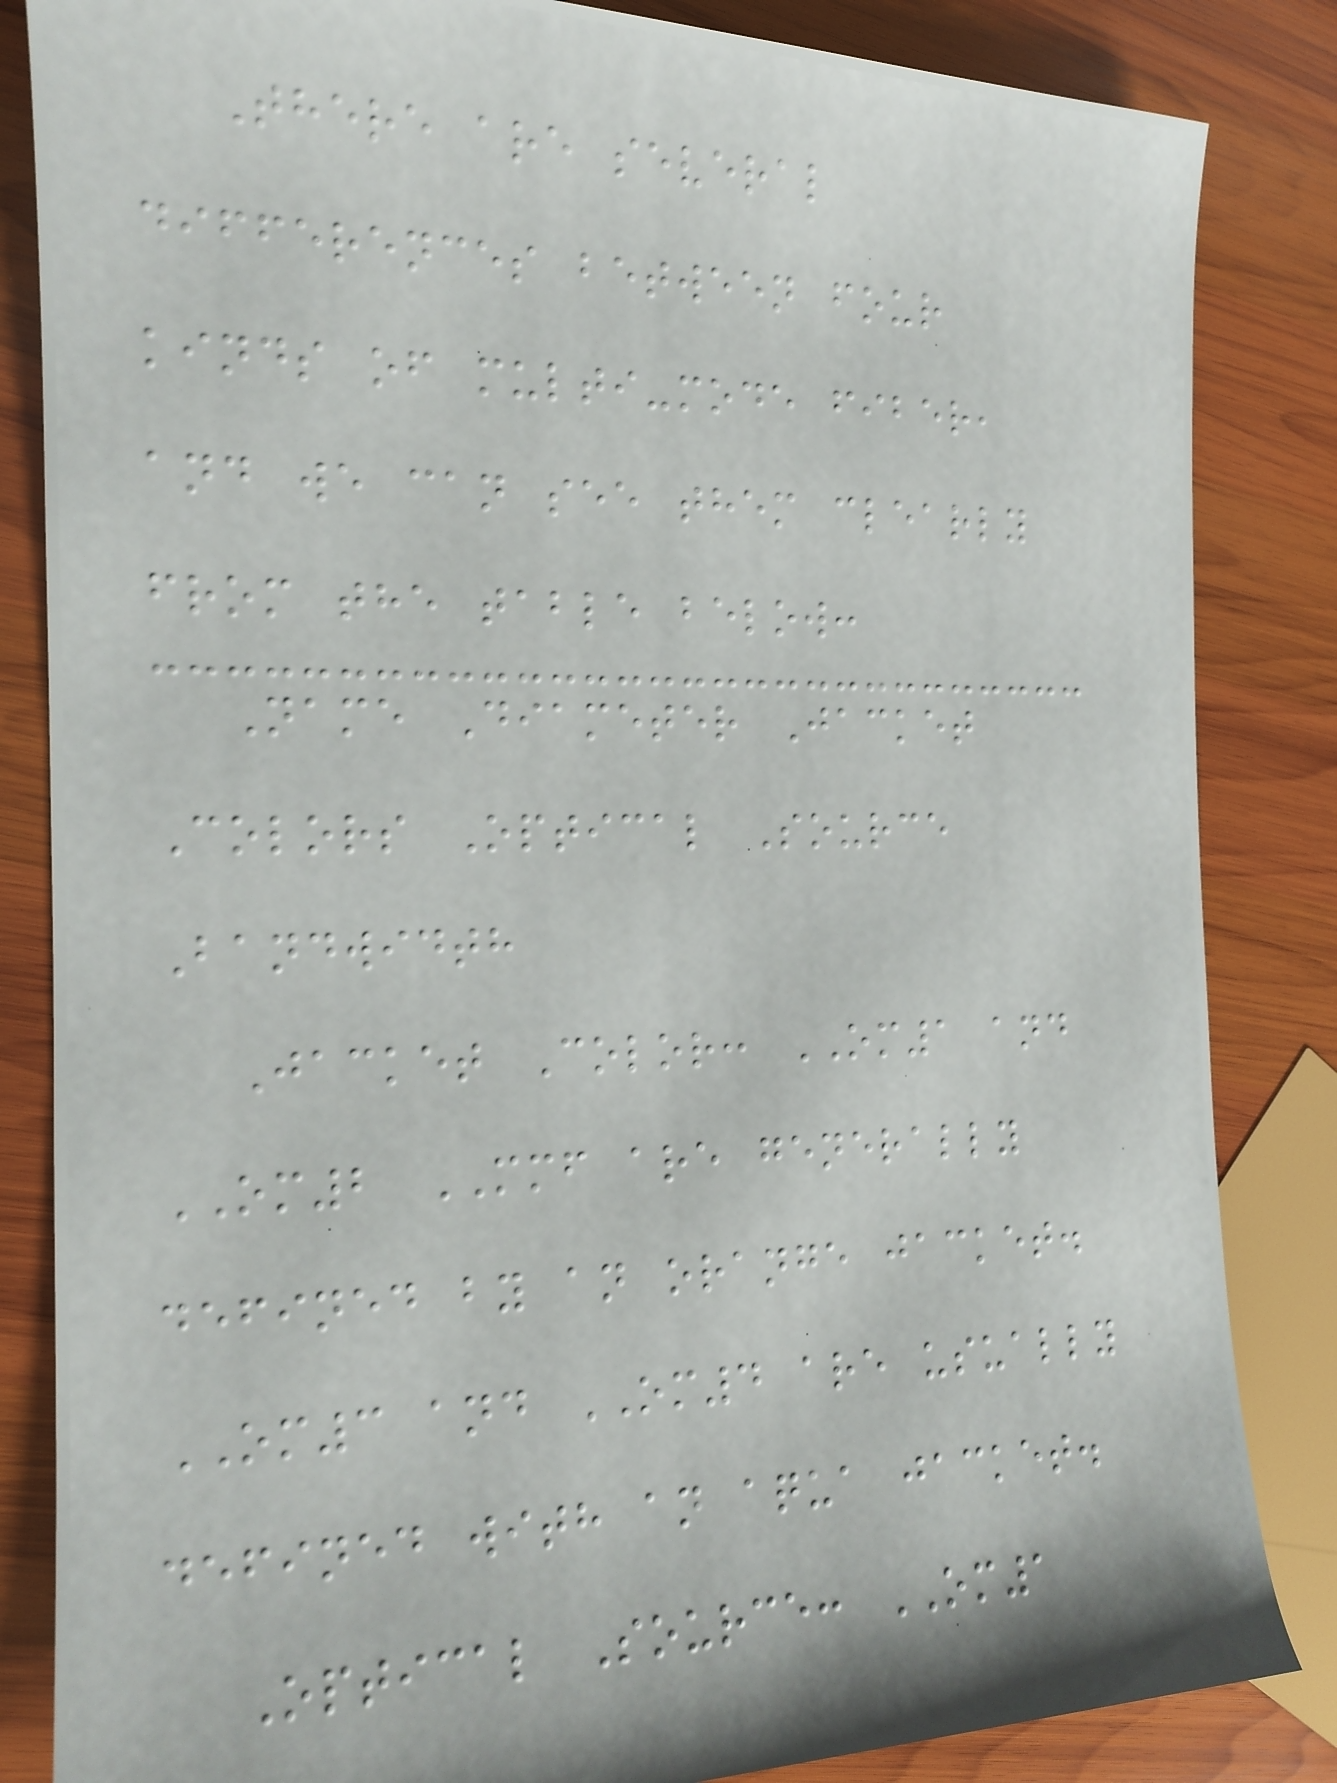There are several
differences between four
kinds of multi-mode fiber,
and we can see them clearly
from the table below:
Name Diameter Jacket
Colors Optical Source
Bandwidth
Jacket Color: OM1 and
OM2 MMF are generally
defined by an orange jacket.
OM3 and OM4 are usually
defined with an aqua jacket.
Optical Source: OM1
